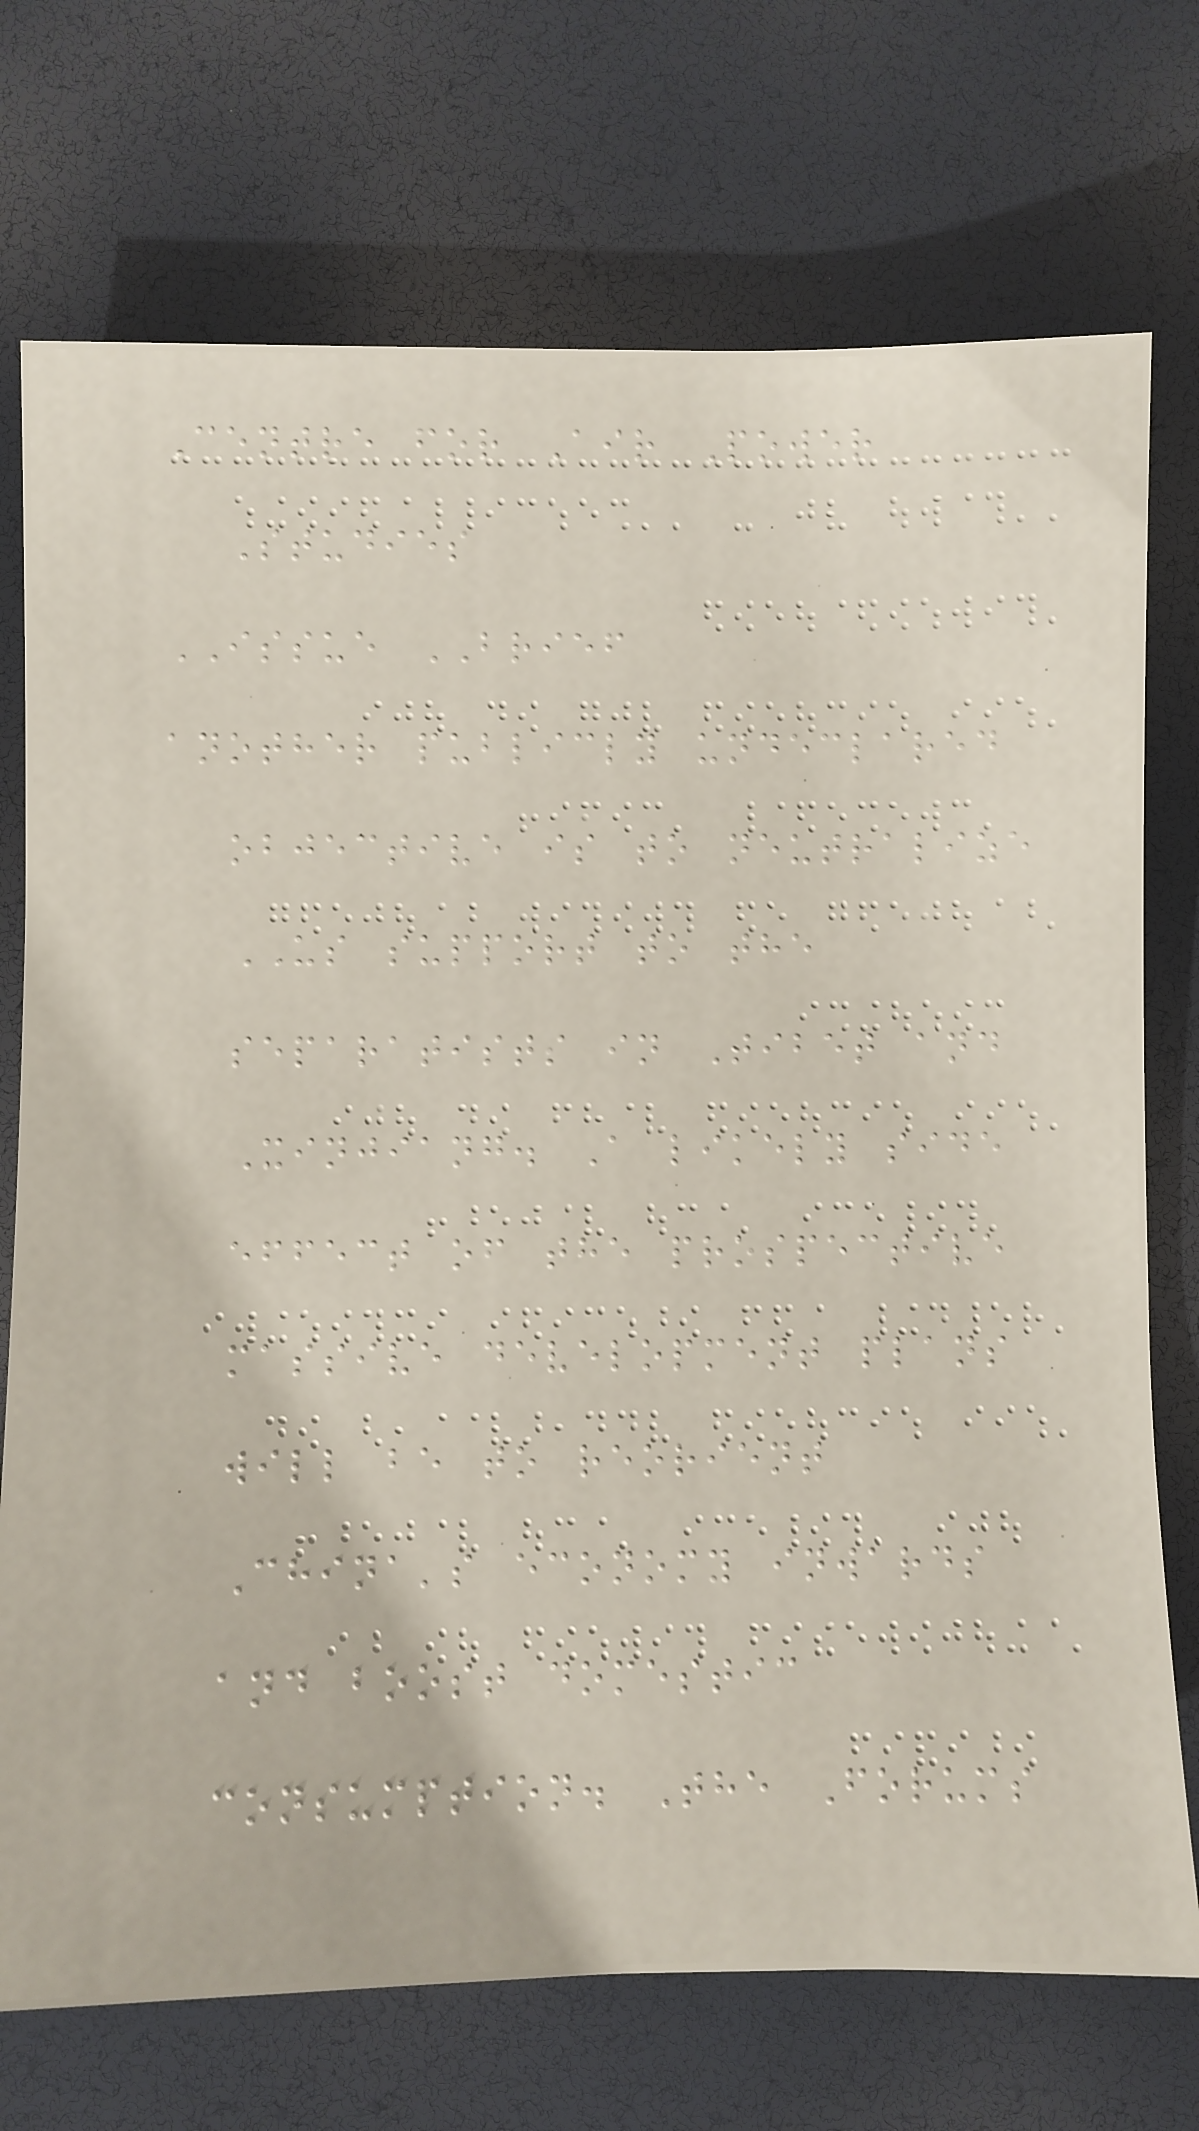Centre for Air Power
Studies
ISSUE BRIEF
another publicly undeclared
objective is to neutralize
US support to the
separatists in Tibet and
Xinjiang. A likely side
effect of the prospective
massive development plans
will be to reorient
China's economy inwards
and boost domestic
consumption. The Forums
